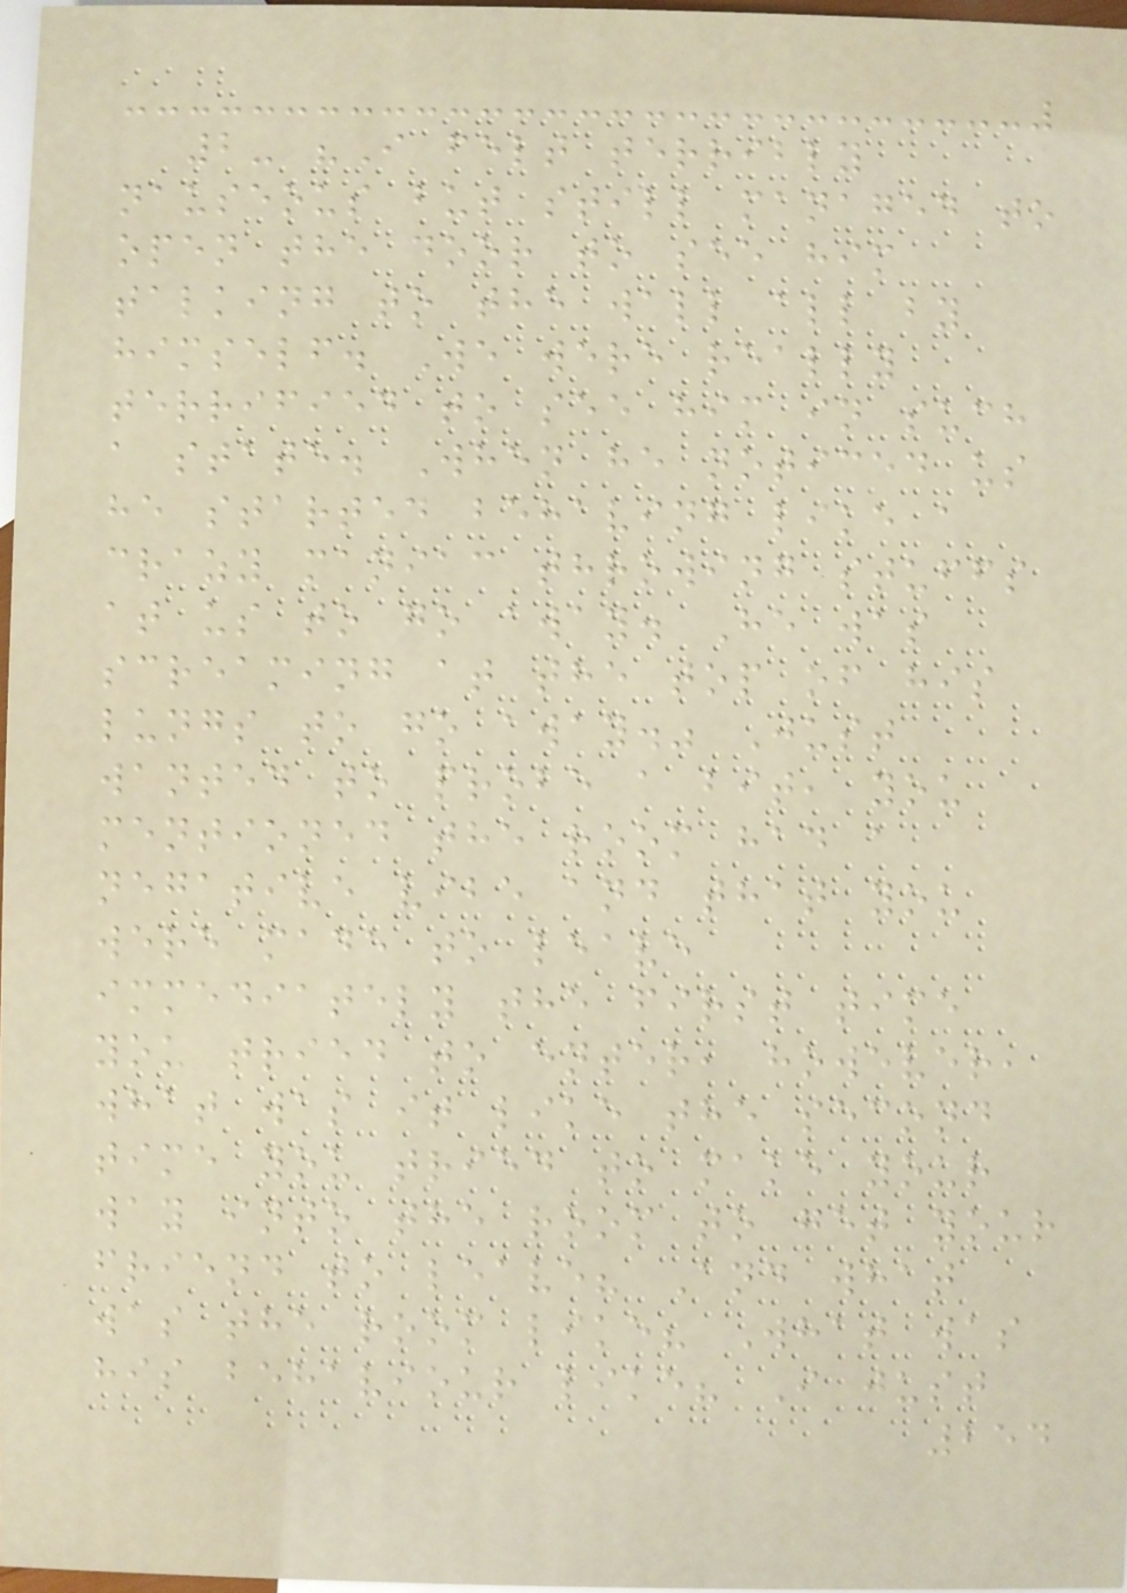2- "I felt terribly
nauseous but still managed to
open the door to see him
talking to the wall all by
himself. We were really
terrified to see him in such
a state. When he noticed us
he started behaving like a
crazy maniac throwing stuffs
at us to go away. He was
screaming at the top of his
lungs to go away." Just
wanted to probe a bit, you
mentioned the room had a
negative vibe and that you
were made to leave
immediately the first time
you tried to enter, however,
what was it like the second
time you tried to make your
way into the room to get your
friend to leave? And what
was the room like? What was
his behaviour like? I just
254
